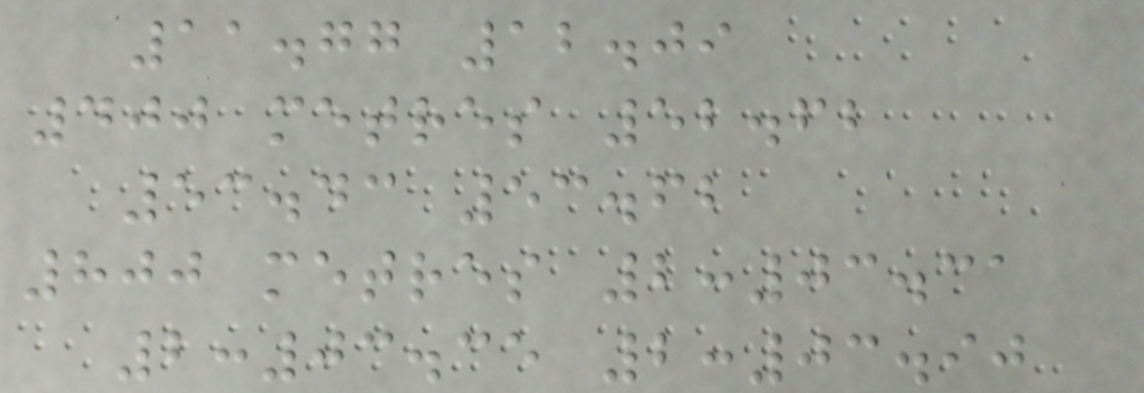11.77 12.09
400 metres 52.62
53.43 53.62
800 metres 2:03.31
2:03.35 2:03.90
